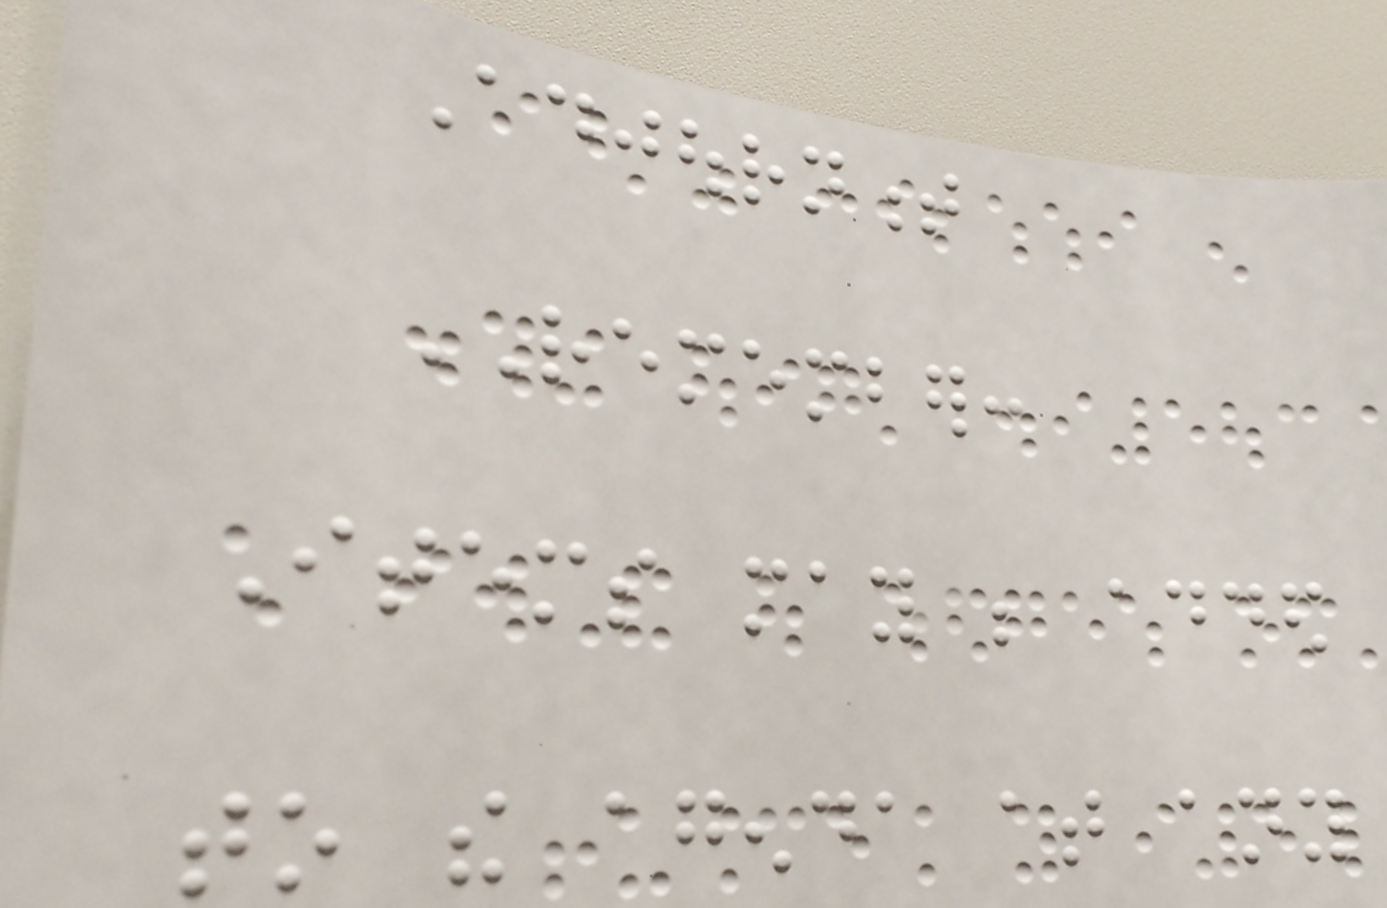Adjournment
REMEMBER:
Items may be added
to the agenda at any
